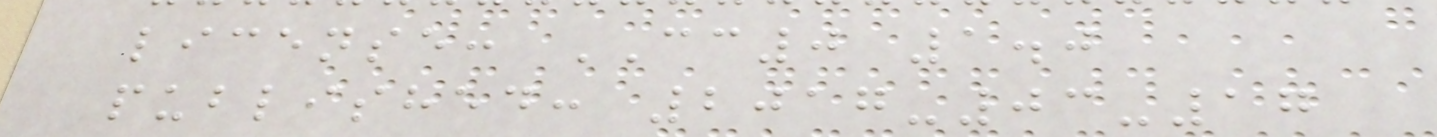license: CC0 1.0
published: 2017-03-17
